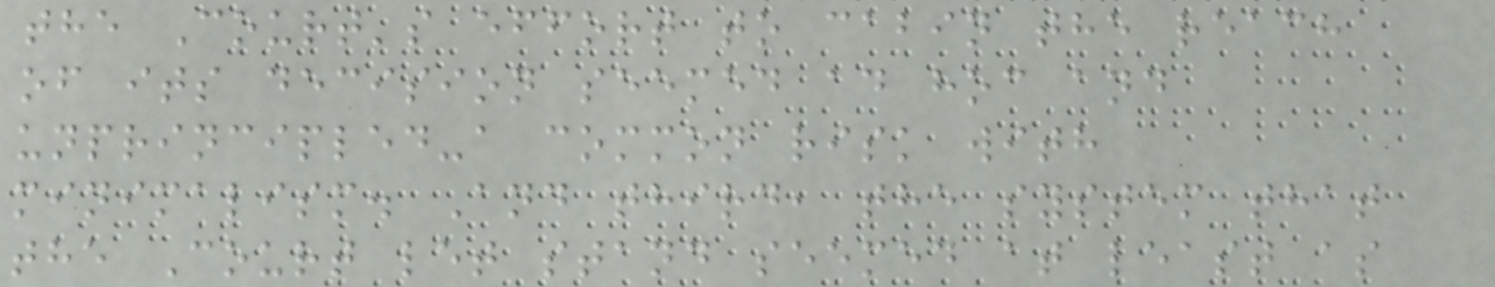the Court's effort to cabin the reach
of its decision seemed ad hoc and
unprincipled-a common risk with
minimalism. And third, the system that
the Court let stand seemed at least as
